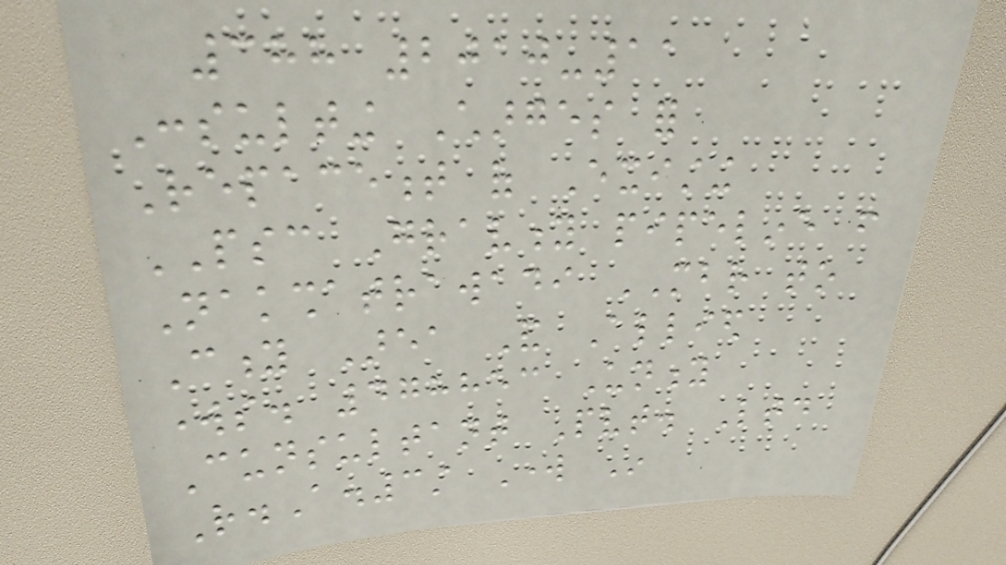388 2010-11
Consulting Charges for
Repacement of Existing
PSC Gravity pipeline from
Nakshatrawadi MBR to
City Area And Allied
works. 478853 Unity
Cunsultant Pvt. Ltd
R.A.3st Work In
